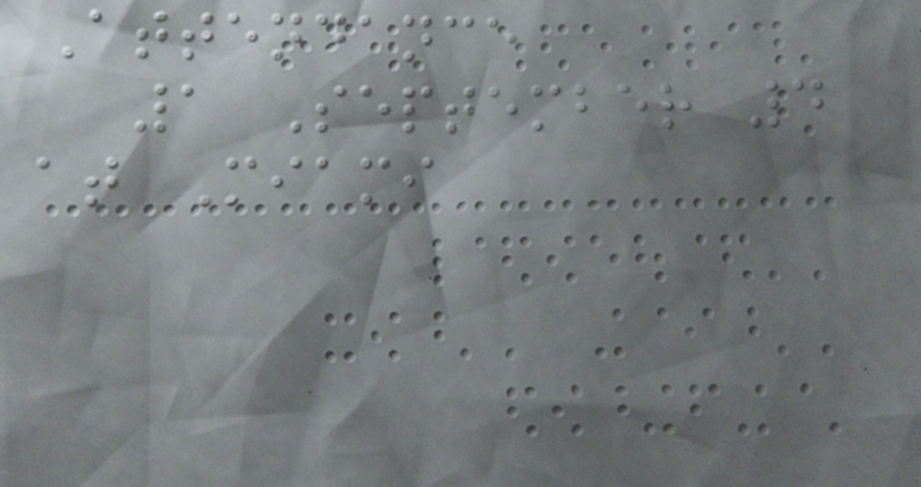Attendance
1 September 4
at Miami
